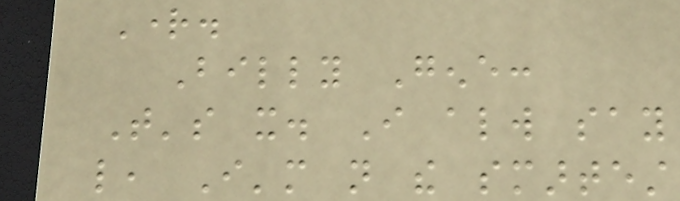Right.
Billy Gene:
That's it. I always say
like, I'm not the smartest
